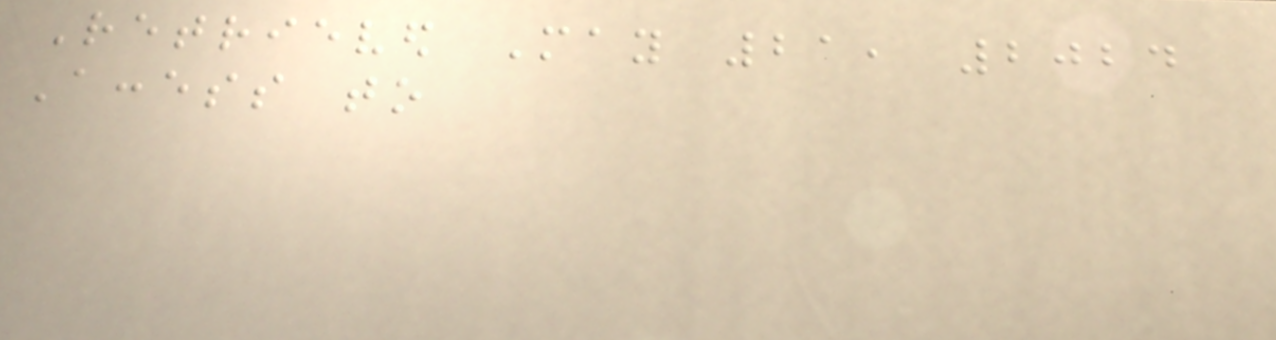Retrieved May 21, 2024
Access to
